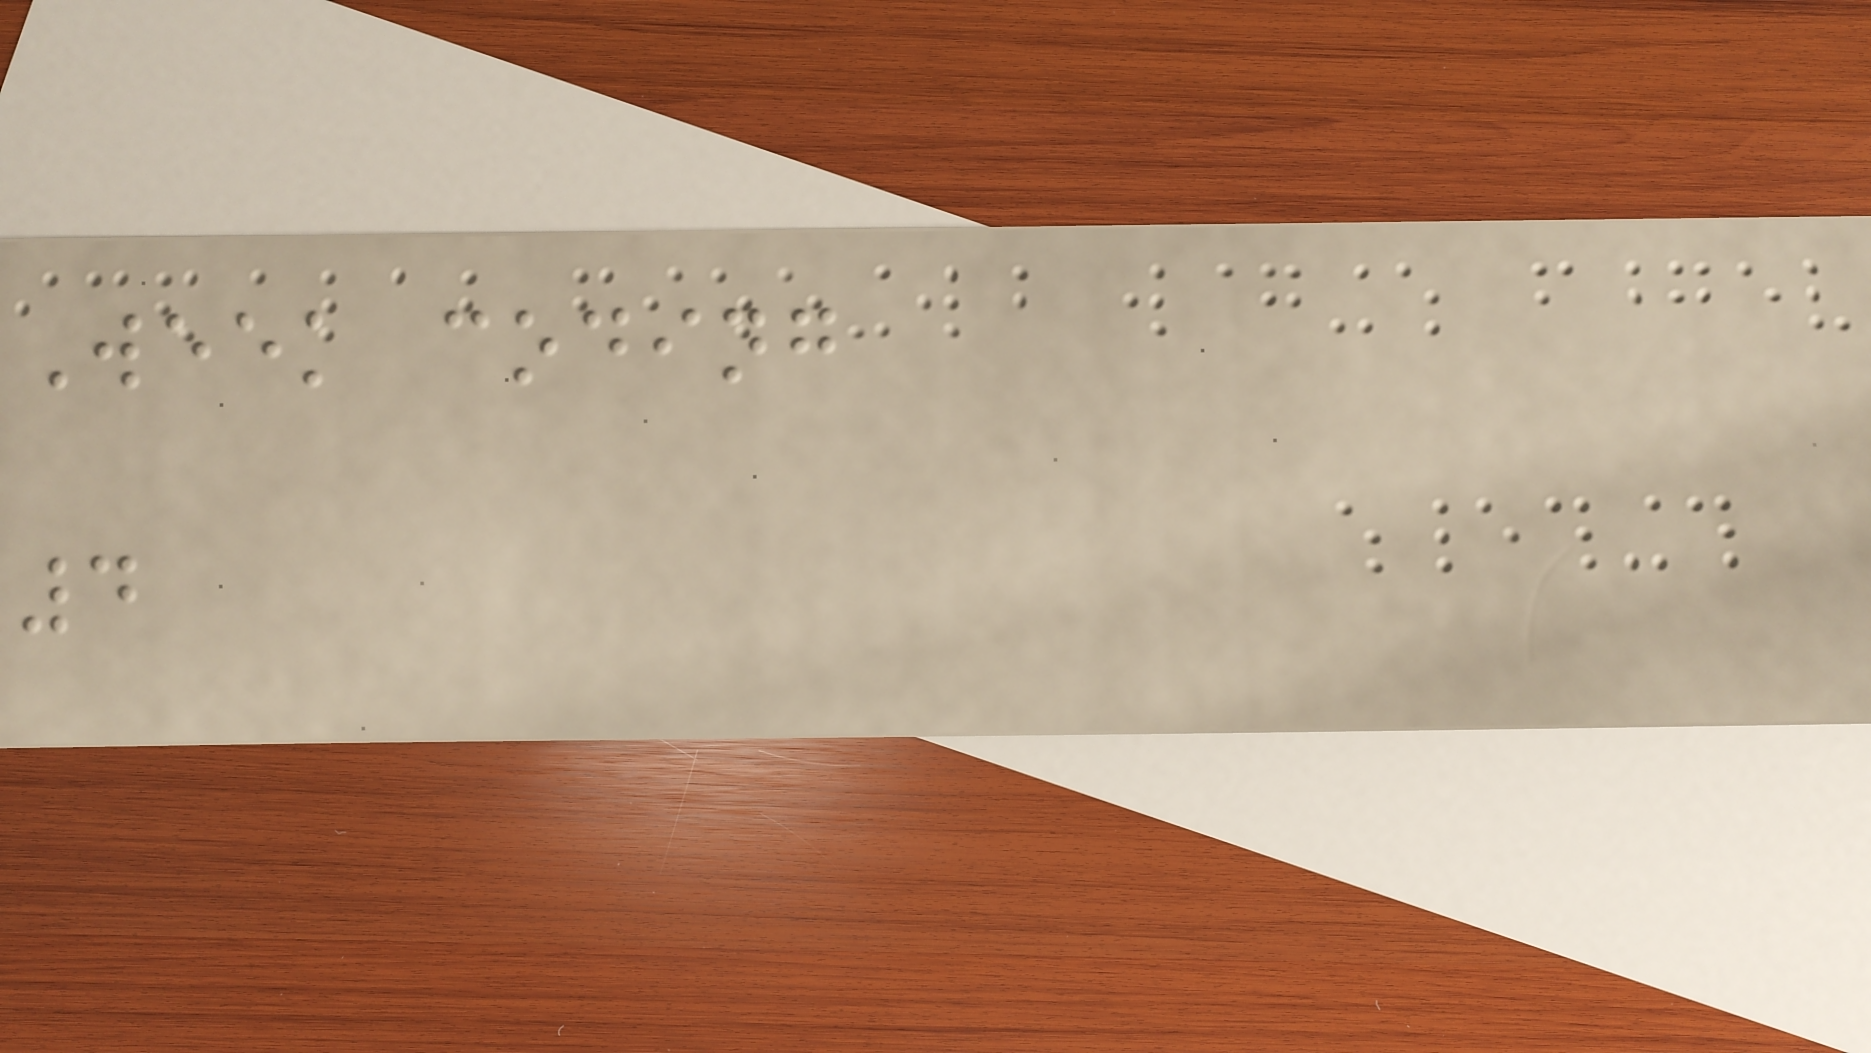Week coding
4
